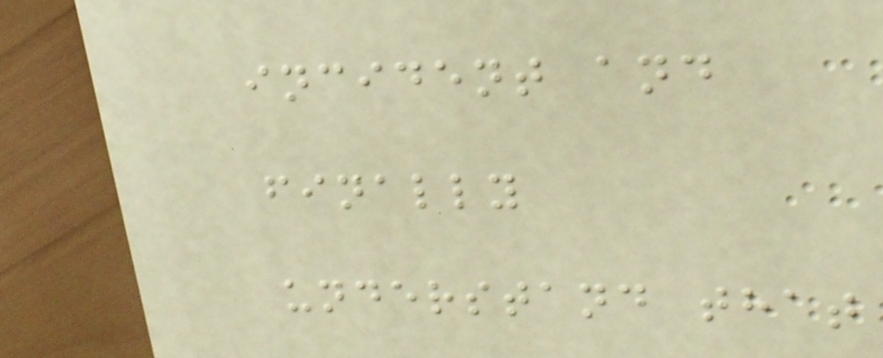incident and
finally
understand that
